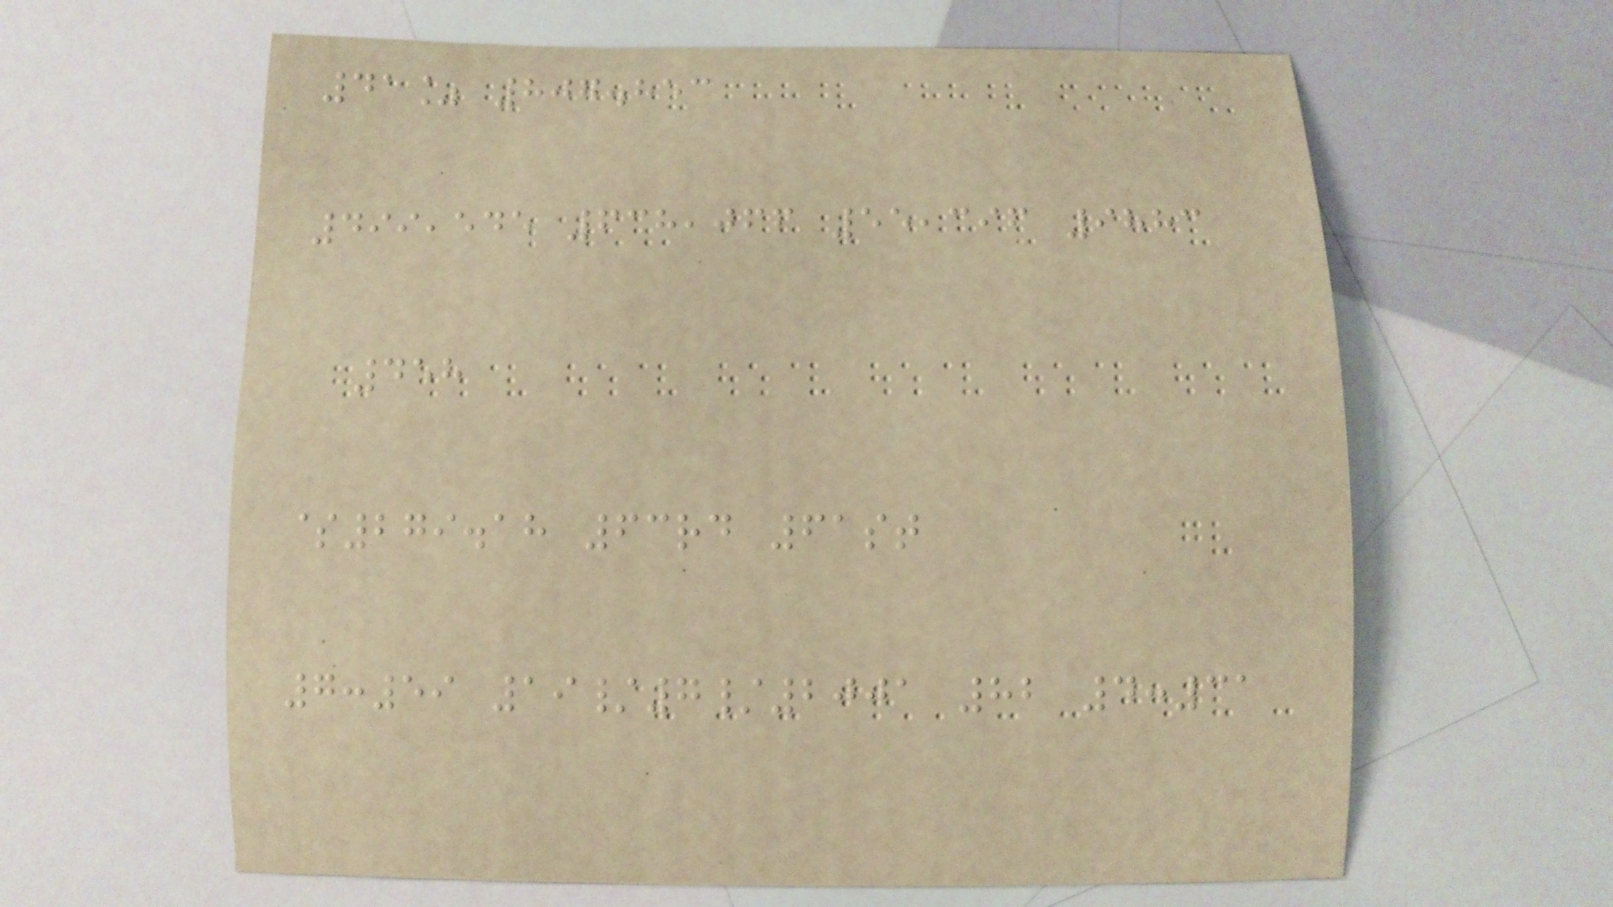41% 807.853
499,545 638,066 55,396 9883
458
$279.18 63rd 61st
7:59 19/7/2001 82 4:31
